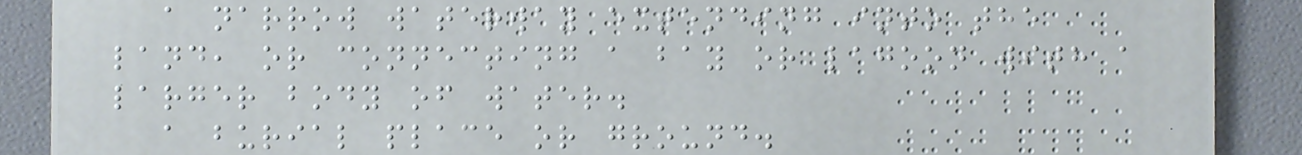a narrow waterway extending into the
land, or connecting a bay or lagoon with a
larger body of water.
a burial place or ground.
